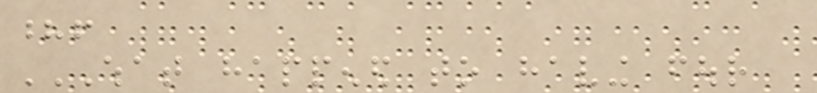?!
WHAT HAPPENED TO HAVING FOUR
